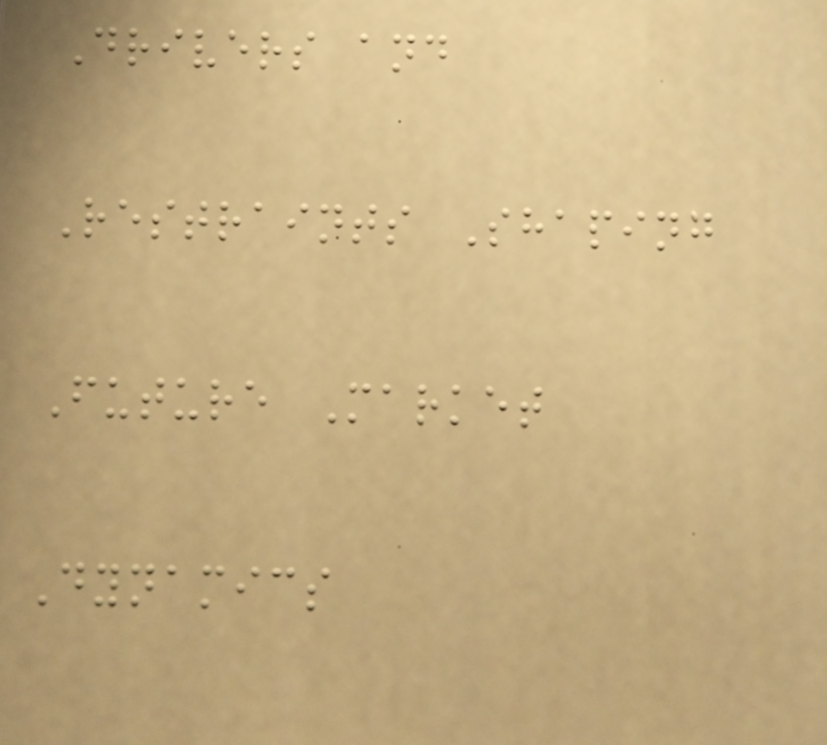Drivers and
Restraints Shaping
Future Market
Dynamics
